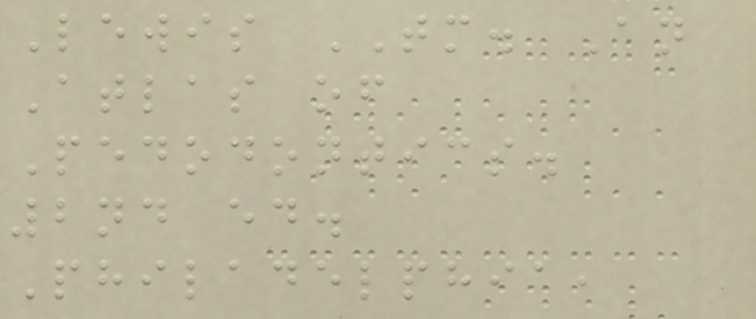Lewis TM. An
Atlas of
Pedodontics.
2nd ed.
Philadelphia,
